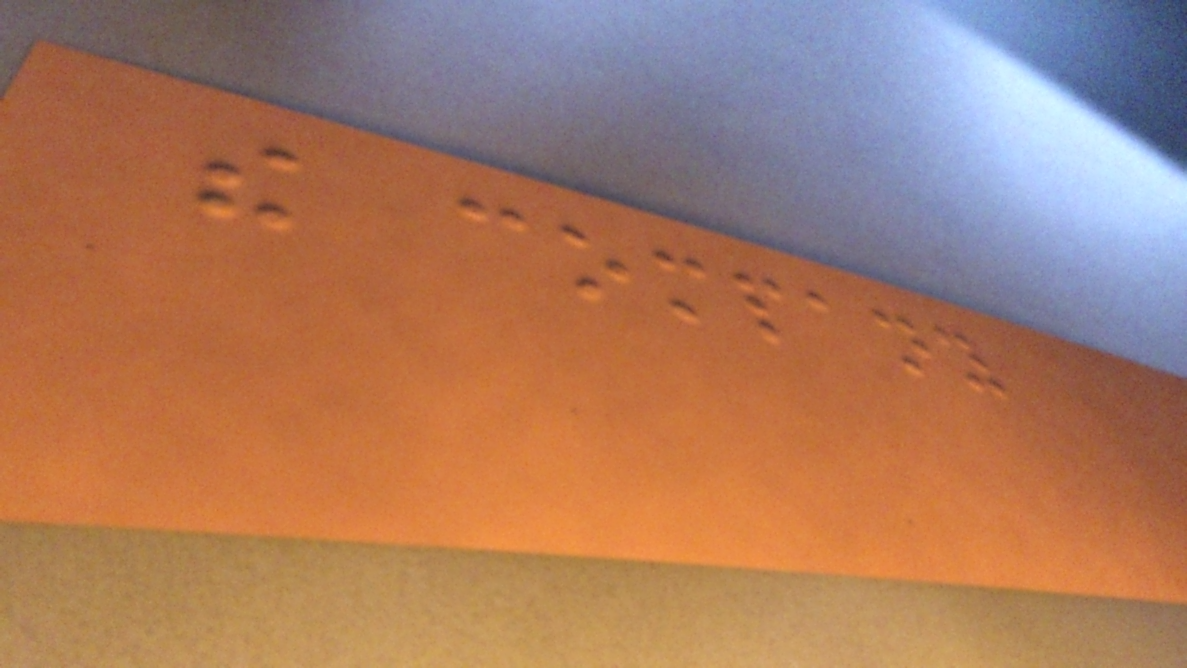the company
